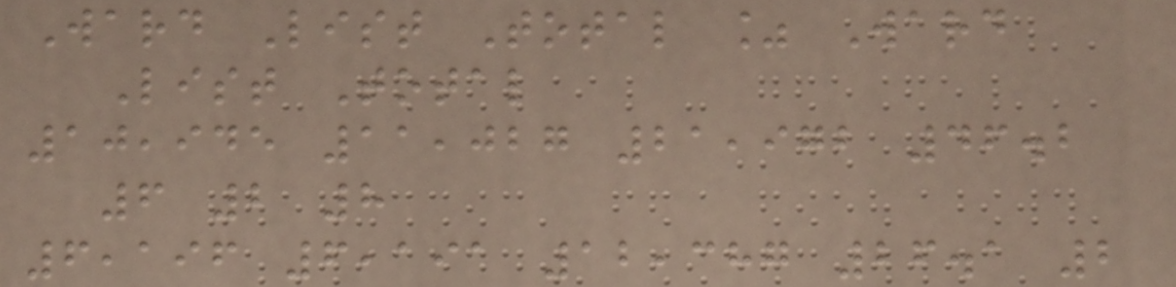Ward List Total % Ward
List Total
10,945 11,027 21,972 46.2
6 2 8
6,196 6,191 12,387 26.1 2
